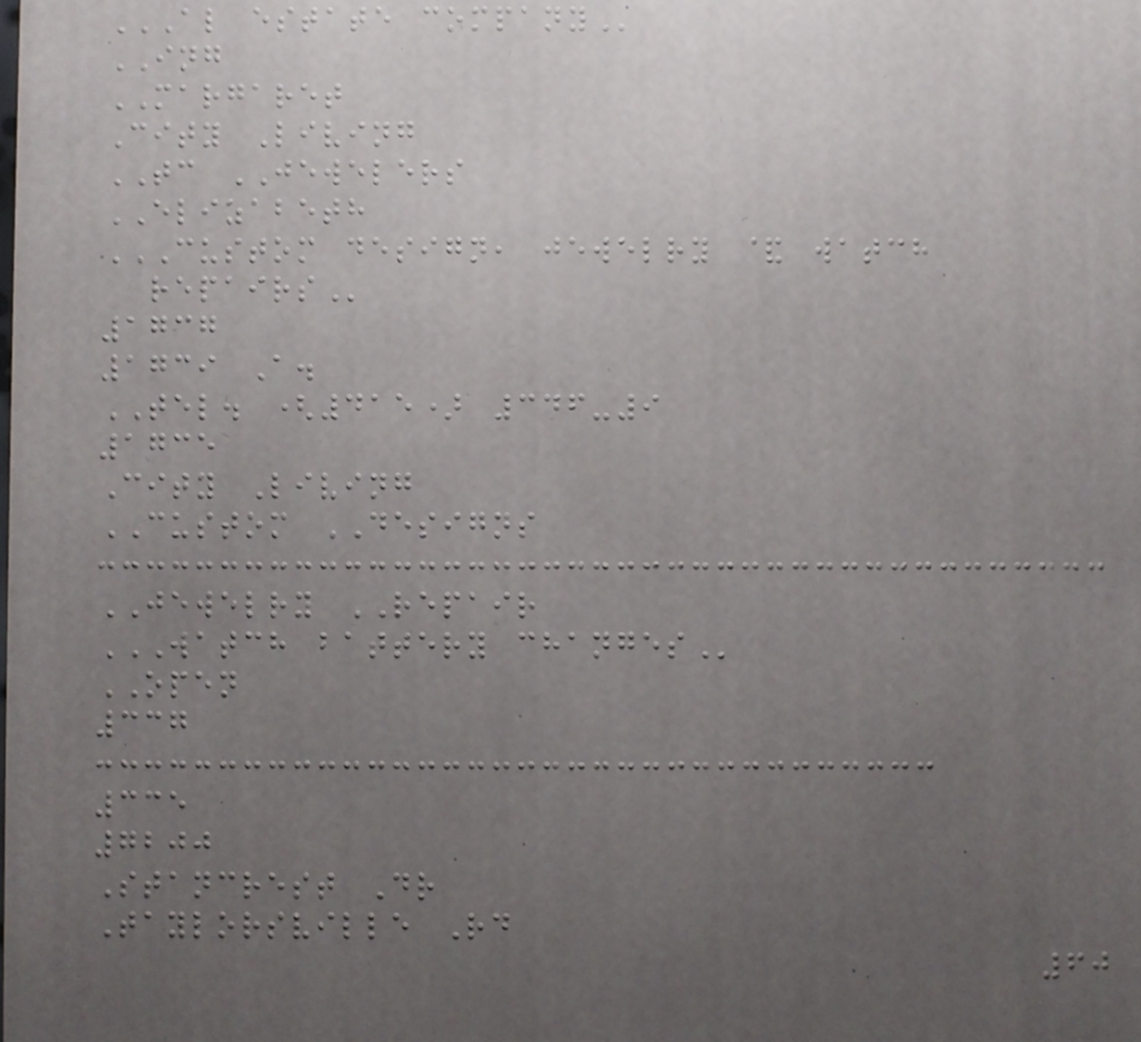AL ESTATE COMPANY
ING
MARGARET
City Living
TC JEWELERS
ELIZABETH
CUSTOM DESIGN, JEWELRY & WATCH
REPAIRS
1737
1739 A.
TEL. (415) 346-9
1735
City Living
CUSTOM DESIGNS
JEWELRY REPAIR
WATCH BATTERY CHANGES
OPEN
337
335
7200
Stancrest Dr
Taylorsville Rd
60
